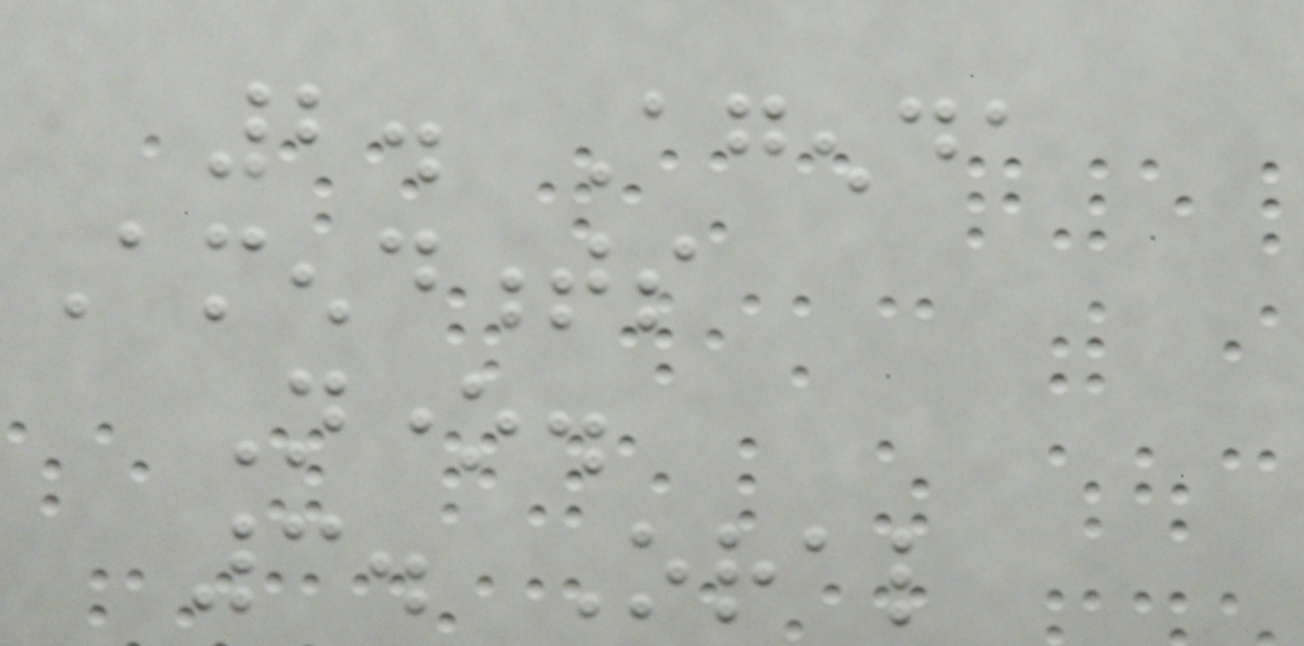2. Agenda
Amendments
None.
3. Oral
